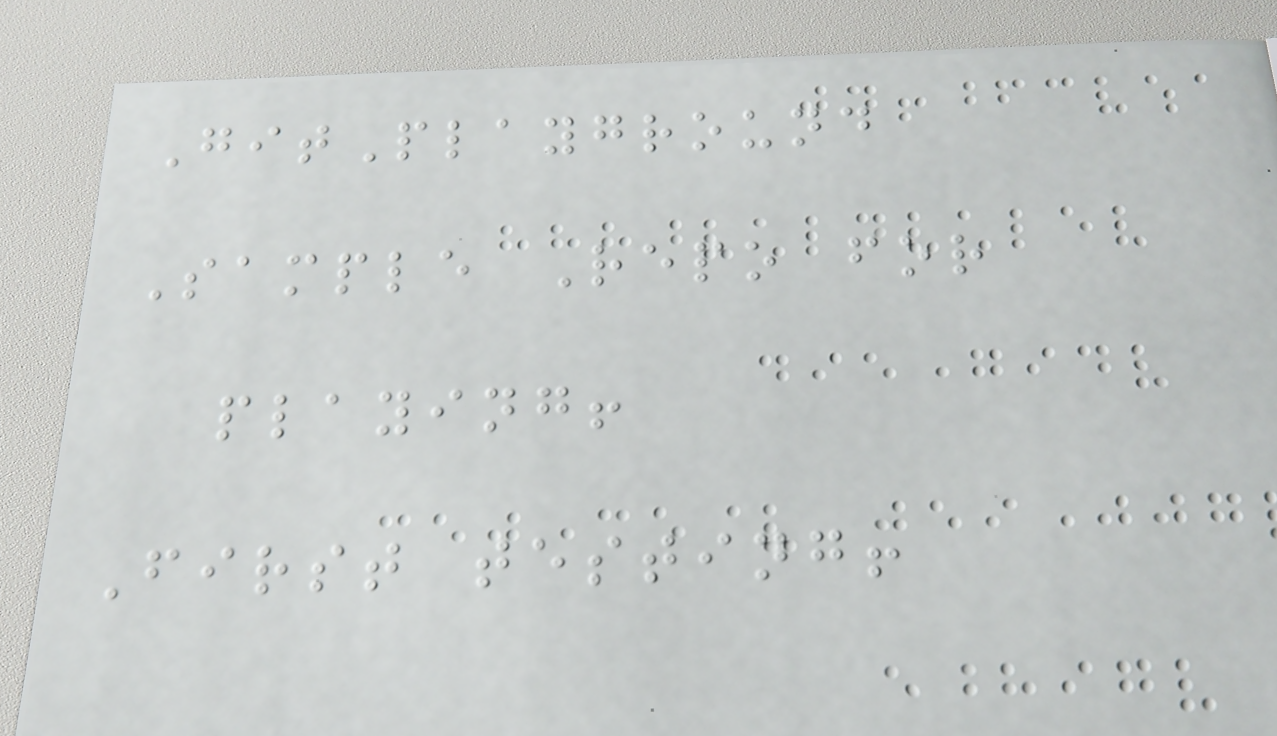GitPlayground
Sample Repo for
playing!
First testing!
